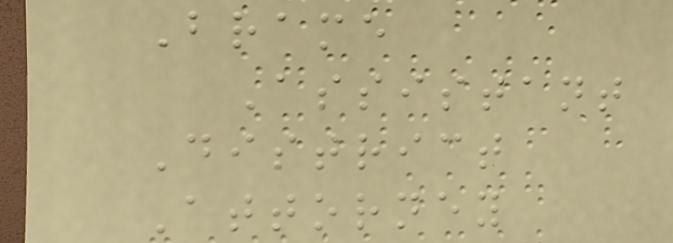Brame
Assistant
District
Attorney
